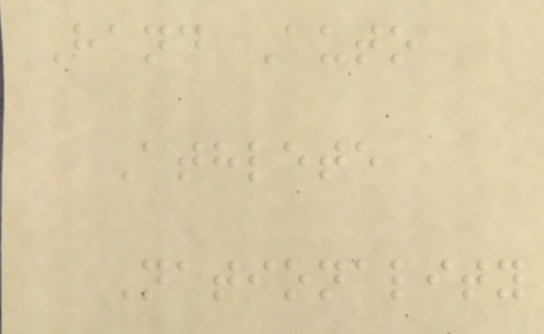Hand Auto
Athlete
Nationality
